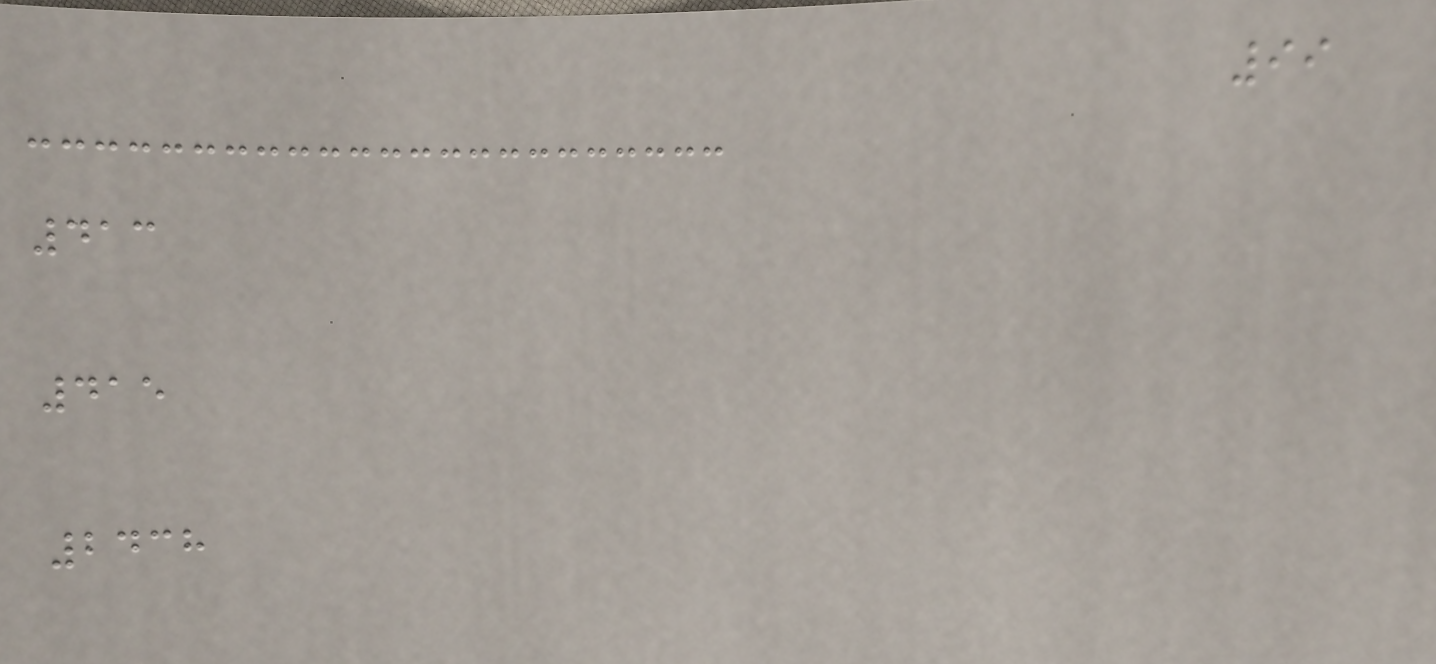99
413
415
2438
